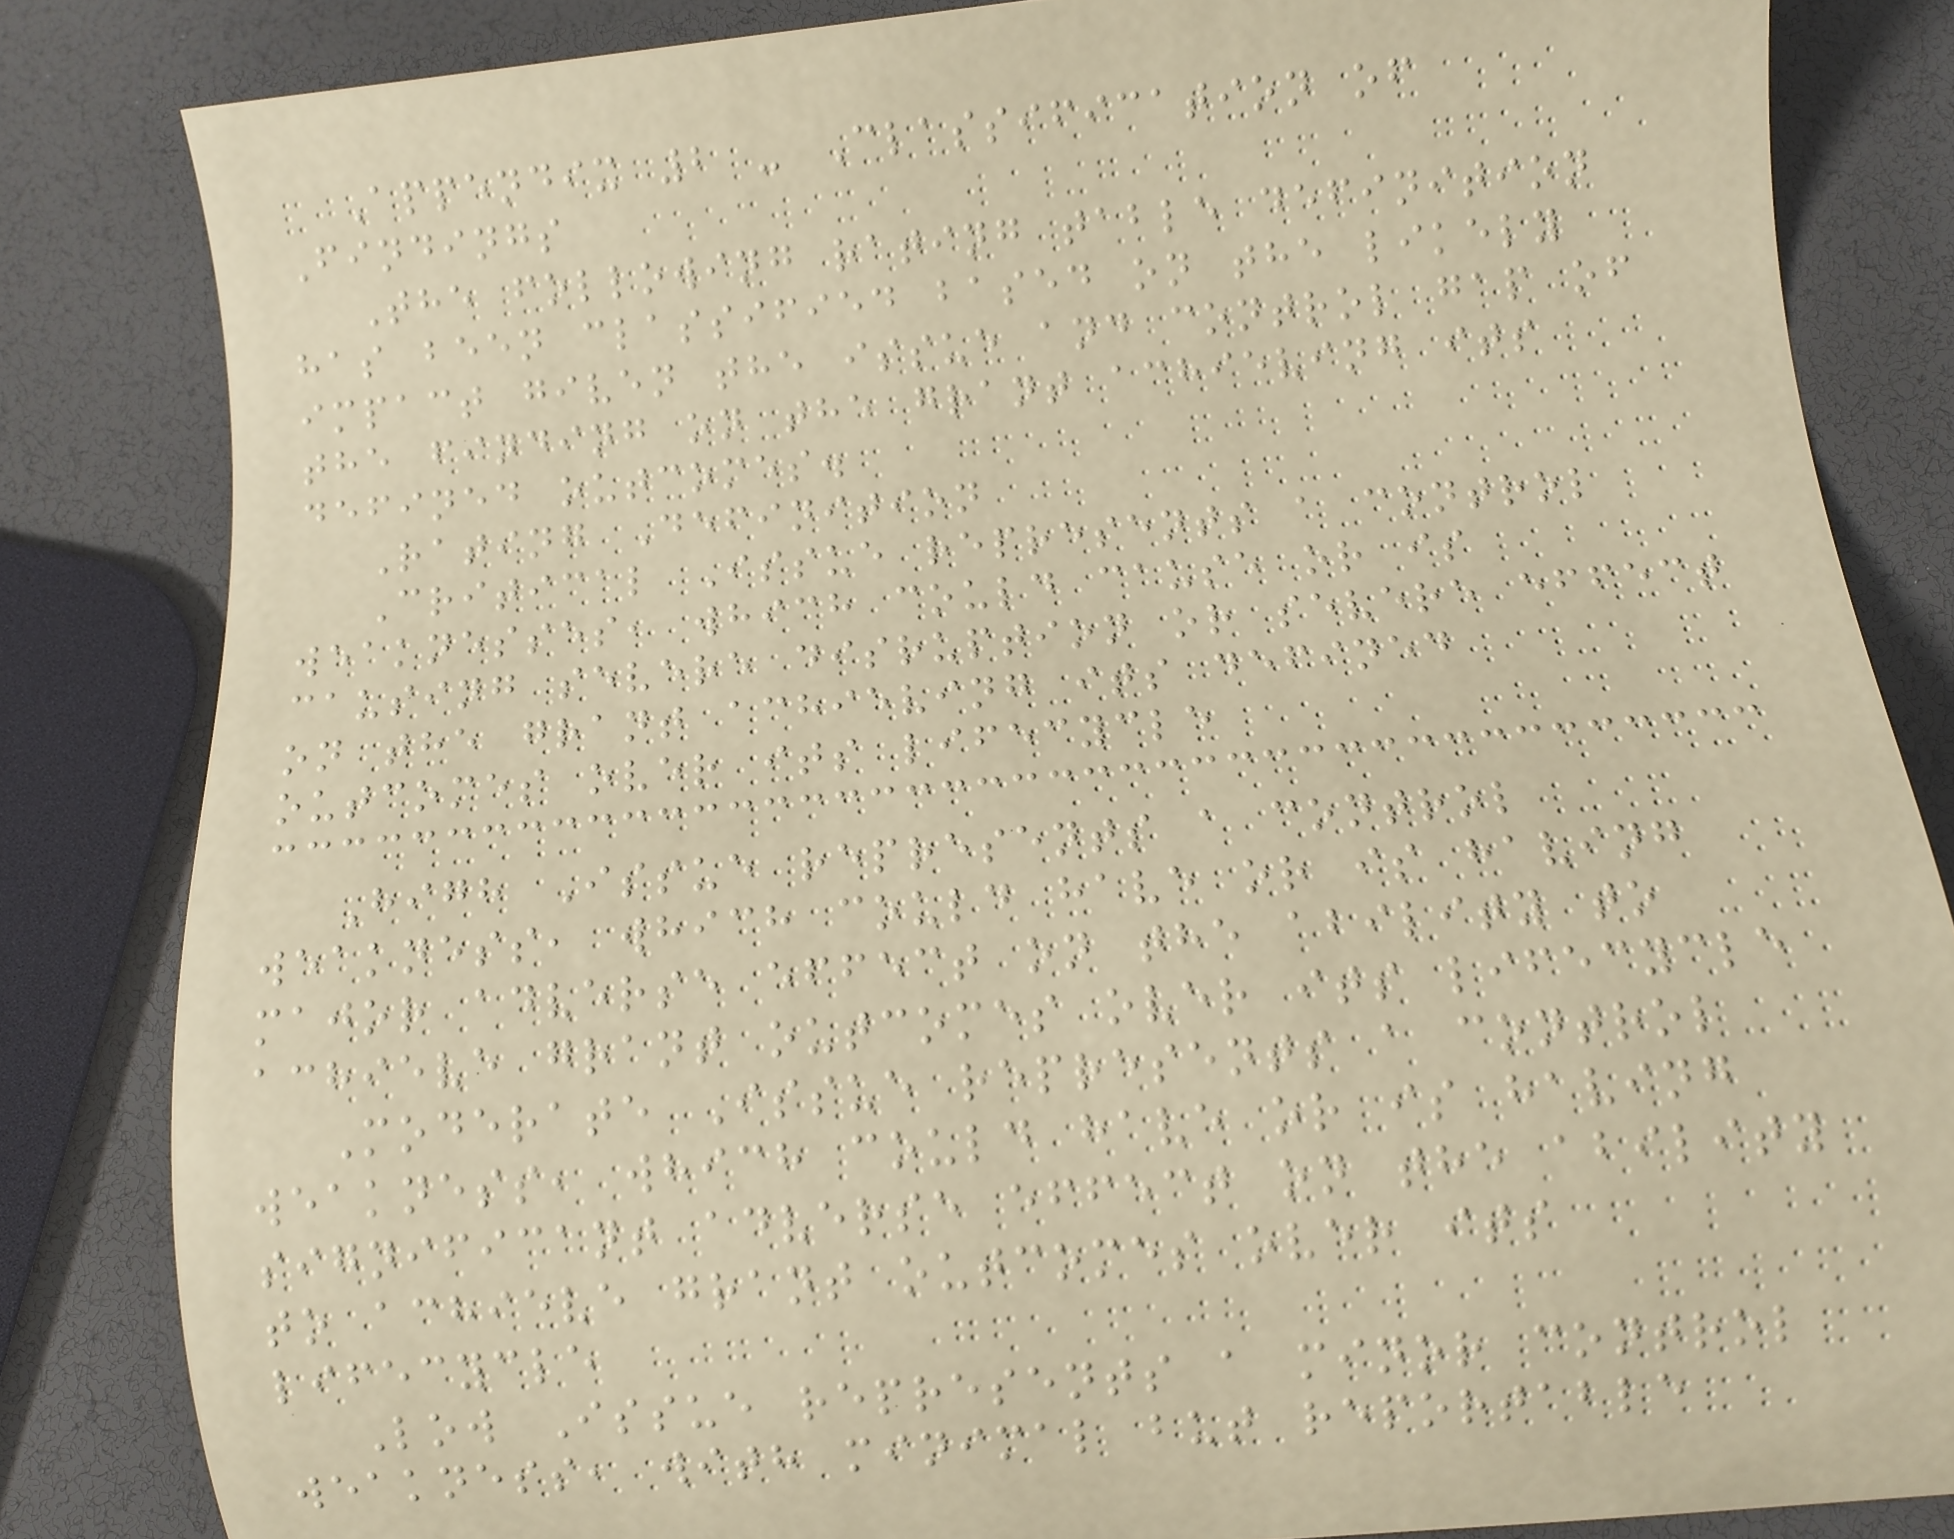Appendix 2 - Classification of
Findings
The following rating table definition
has been classified based on the likely
impact given the issue and control gap of
the finding on the grant achieving its
defined outcomes.
Rating Definition
Critical Issue represents a control
weaknesses, which could cause or is
causing severe disruption or severe effect
on the grant achieving its defined
outcomes over its lifecycle
High Issue represents a control
weakness, which could have or is having
major adverse effect on the ability to
achieve grant outcomes over its lifecycle
Moderate Issue represents a control
weakness, which could have or is having
significant adverse effect on the ability
to achieve grant outcomes over its
lifecycle
Low Issue represents a minor control
weakness, with minimal but reportable
